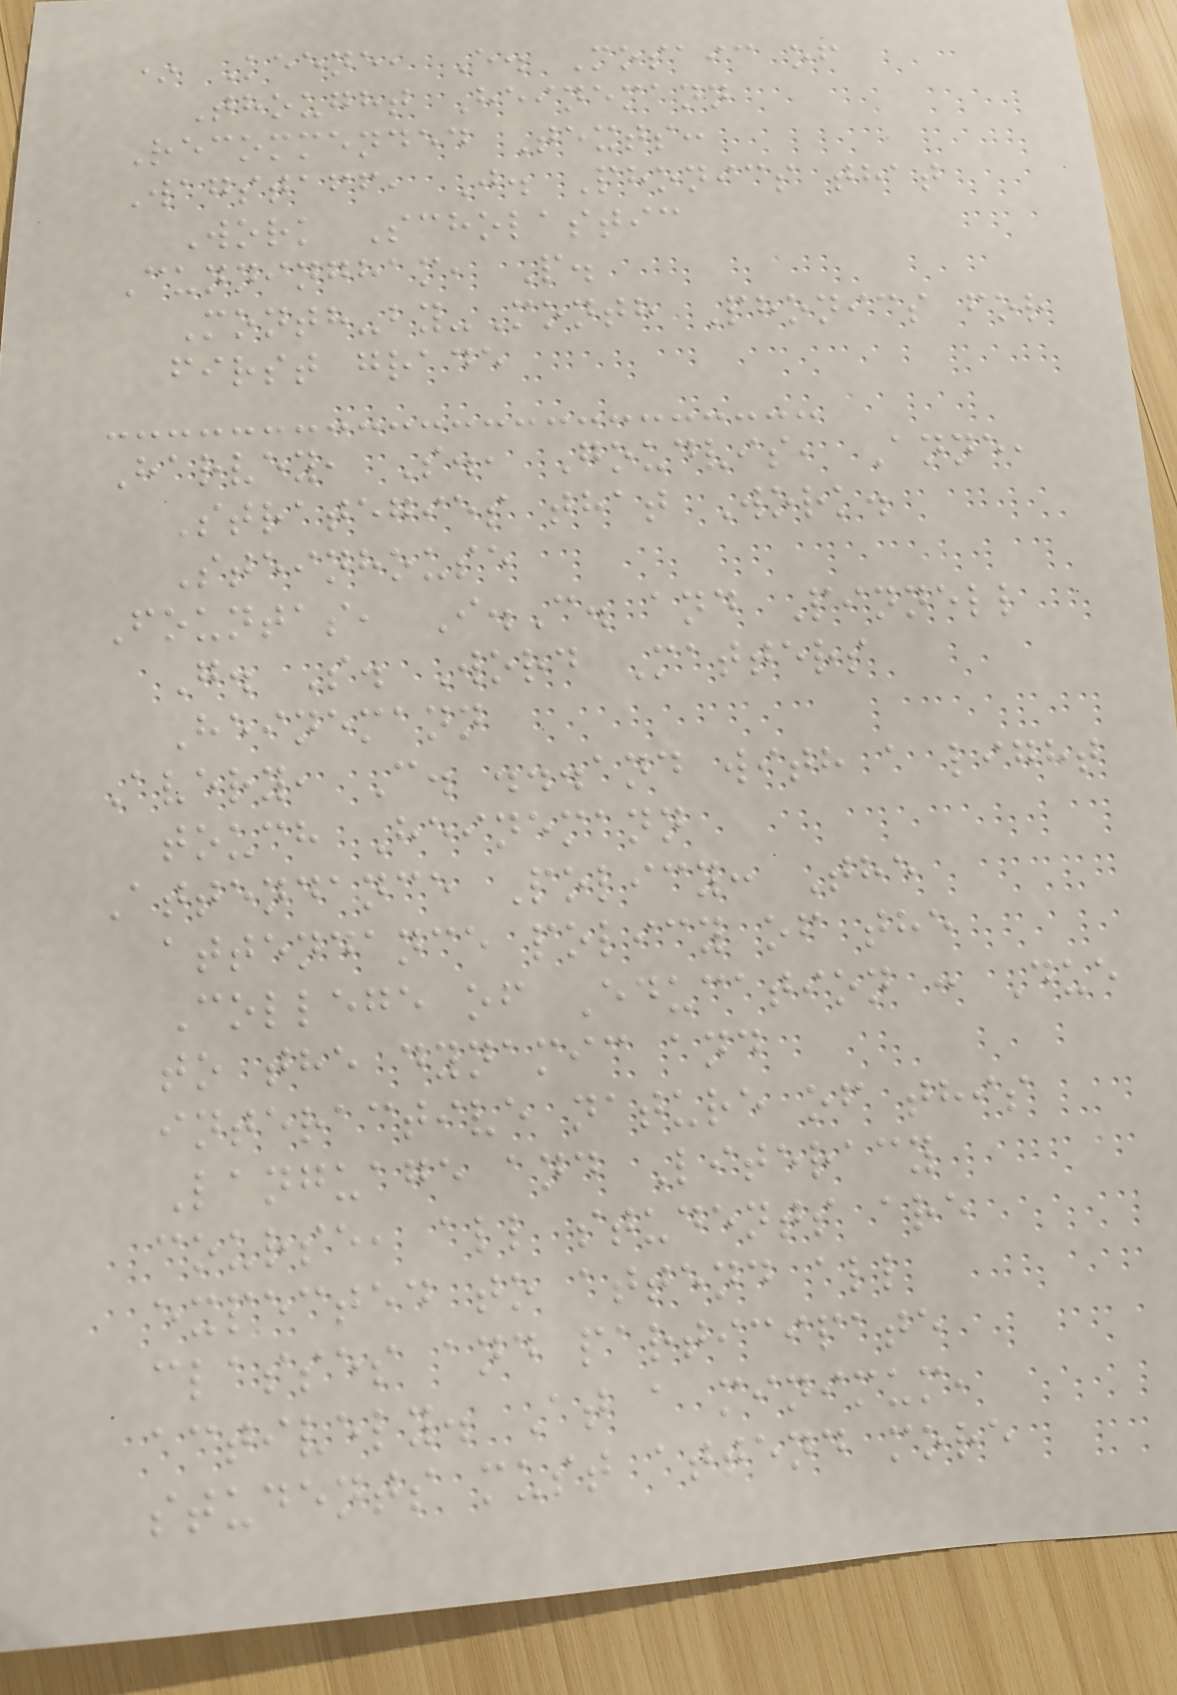* Keene, E. Mosaic of
Thought Heinemann
Recommended Texts:
Wagstaff, J. Phonics that
Work Scholastic
Cunningham, P.
Month-by-Month Phonics for
first grade
Harvey, S., Goudvis, Anne,
Strategies that Work.
Steinhouse
Fountas, I.C. and Pinnell
G. S. Word Matters
Heinemann
Avery, C. ...and with a light
touch Heinemann
Attendance Policy: The
attendance policy of the
College of Education : Due
to the dynamic and
interactive nature of this
Language and Literacy
course, all students are
expected to attend all
classes and participate
actively. At a minimum,
students must attend more
